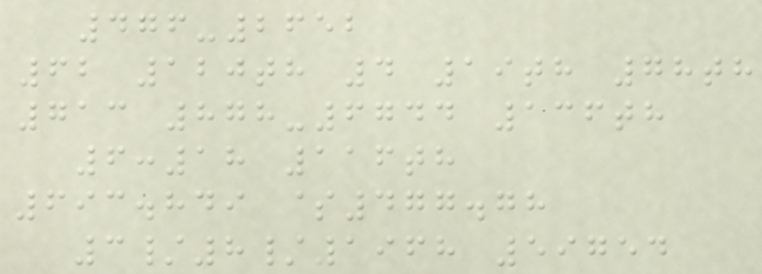476-2652
62 120th 4 19th 78th
713 878-6744 136th
6:18 116th
693.849 $477.78
3/8/1968 59754
